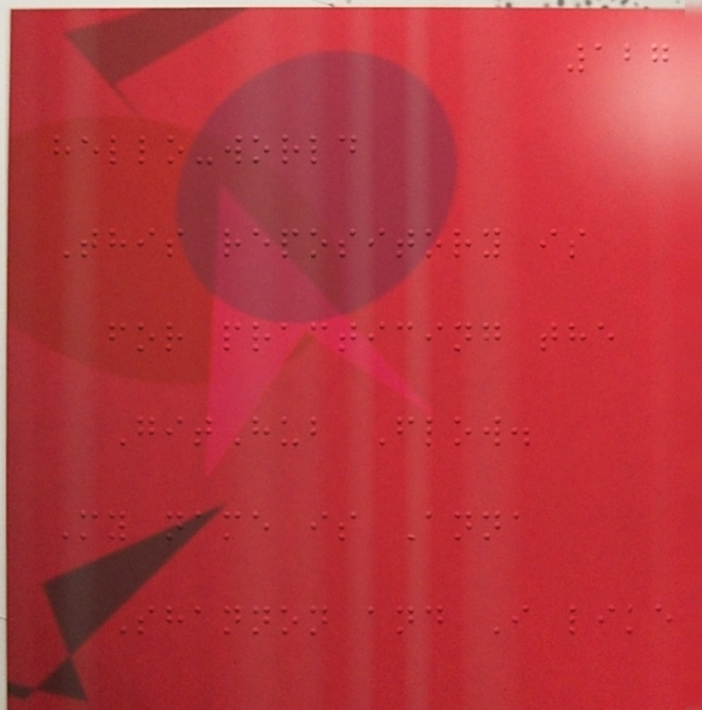127
hello-world
This repository is
for practicing the
GitHub Flow.
My name is Anna
Shannon and I like
